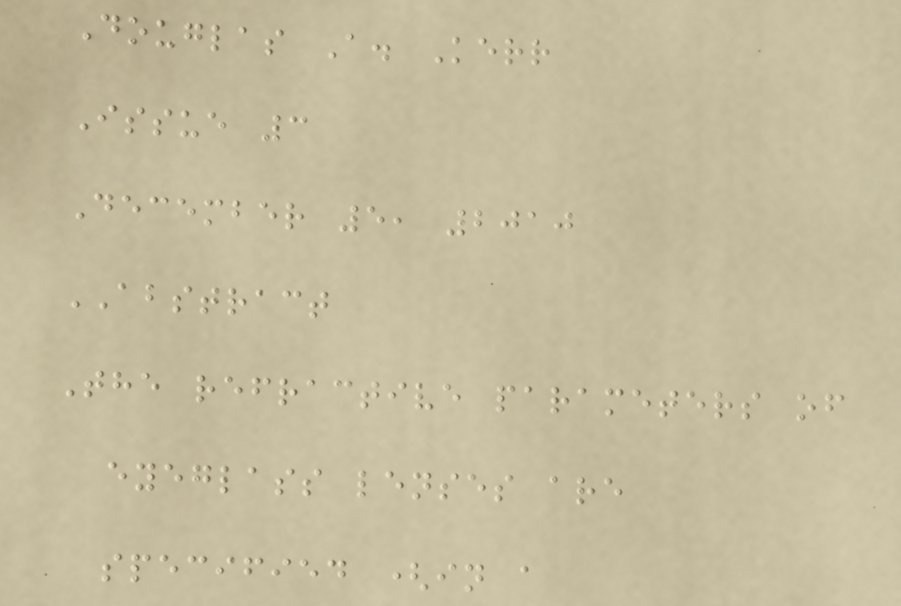Douglas A. Kerr
Issue 3
December 5, 2010
ABSTRACT
The refractive parameters of
eyeglass lenses are
specified (in a
